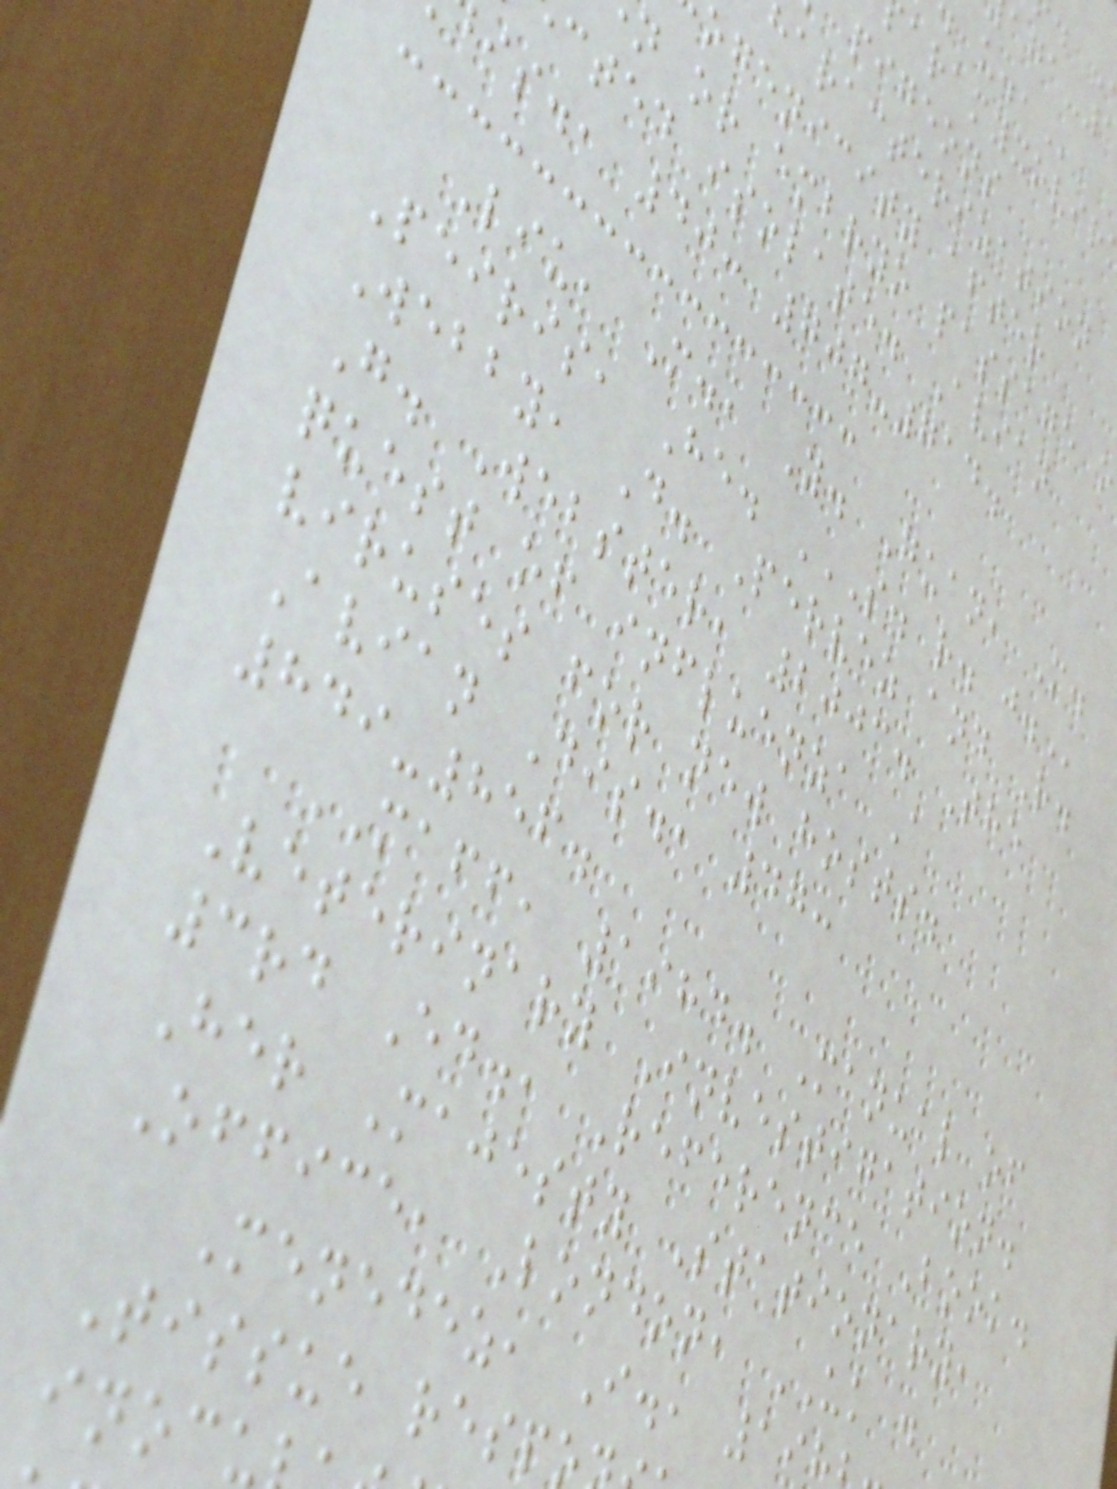pigeons
haracterization
ogenicity after
n or embryo passage o
cted isolate. Avian
is., 40: 707-714.
Liu, M., Y. Guan, M.
Peiris, He. S. R. J.
Webby, D. Pervez and R.
G. Webster, 2003. The
quest of influenza A
viruses for new hosts.
Avian Dis., 47:
849-856.
MAFF, 1984. Manual of
Veterinary Investigation.
3rd Ed., Reference Book.
Her Majesty Stationary,
Office, London, UK .
Menedez, I., 19
Tissue respo
